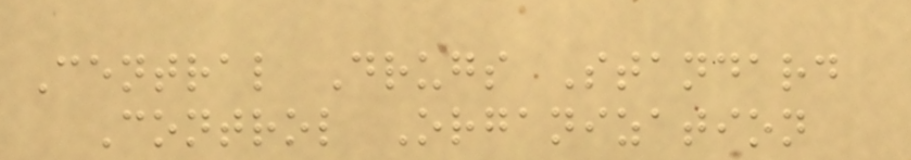Central Drugs Standard
Control Organization
